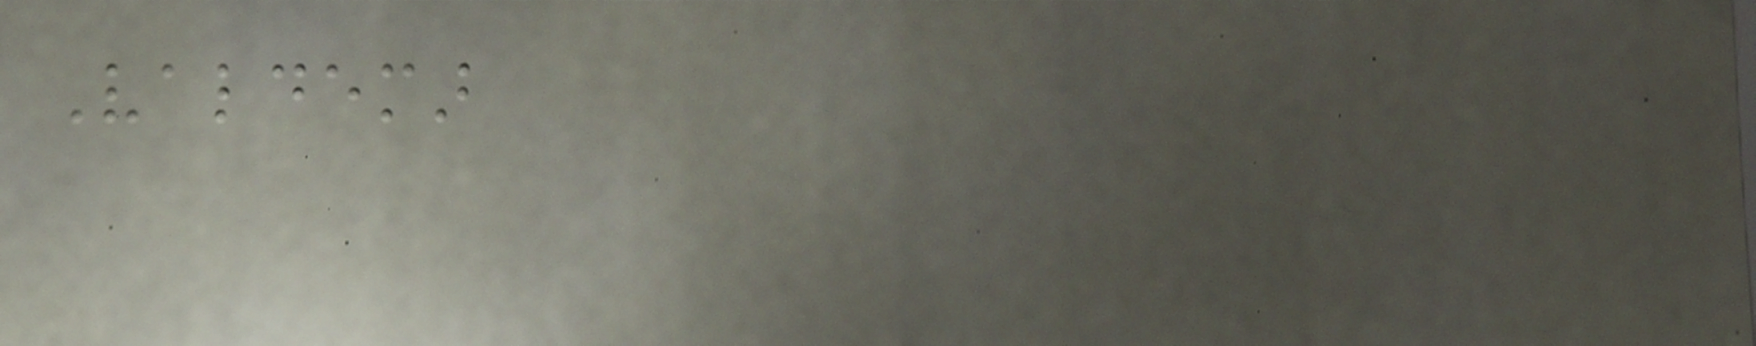Valdemar
